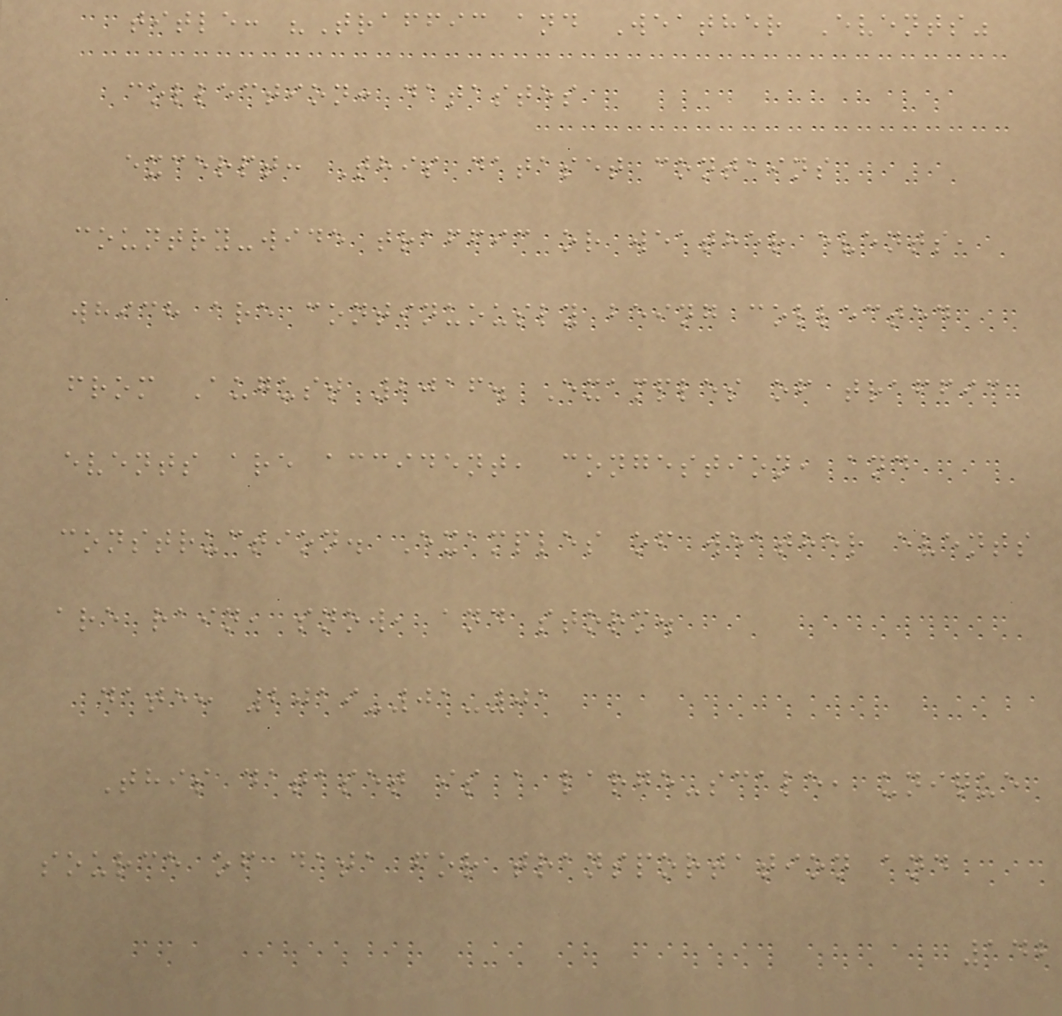title: "Traffic and Weather Events"
collection: datastes
excerpt: This dataset contains
country-wide traffic or weather events,
which are continuously being collected
from August 2016. Examples of traffic
events are accident, congestion, and
construction. Examples of weather events
are rain, snow, and storm.
date: 2019-01-01
This dataset is a large-scale, unique
source of data for transportation and
142
